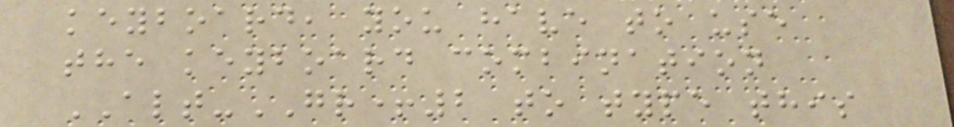keyboard, you have to use
the keyboard combination
ALT-GR+2 to type this
